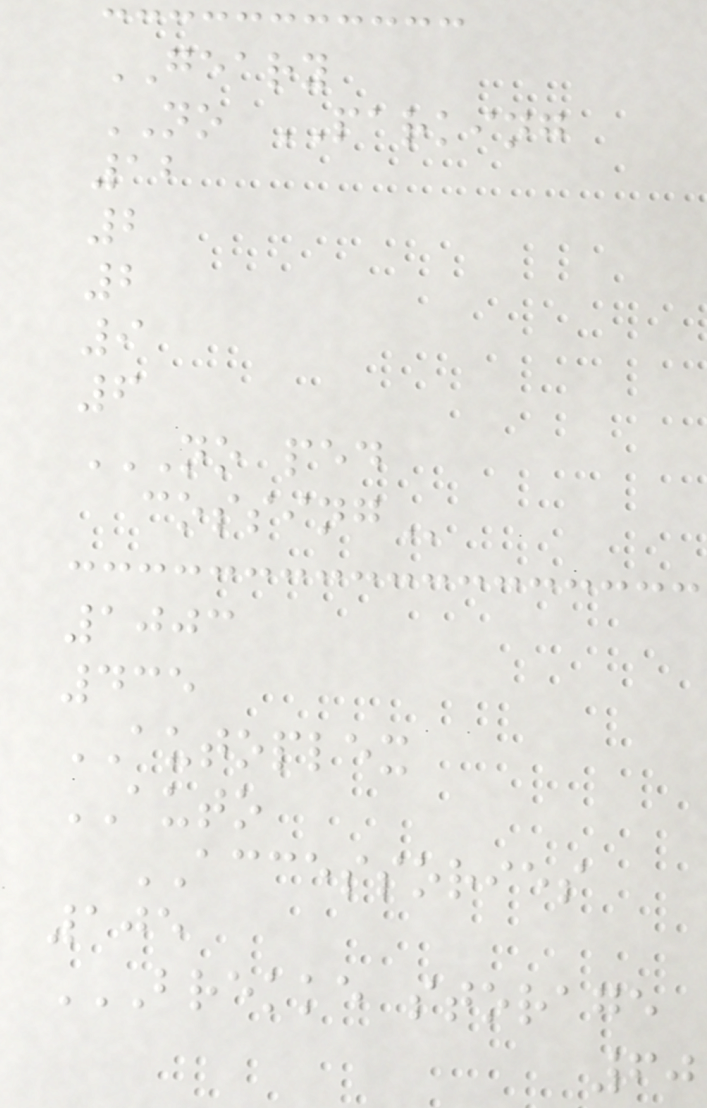GEARY
NO PARKING
12
2
2
9
6
NO PED
COSSING
1003
435
AUTOPLEX
AUTO
ACCESSORIES
105
BREKKE STORAGE
60
